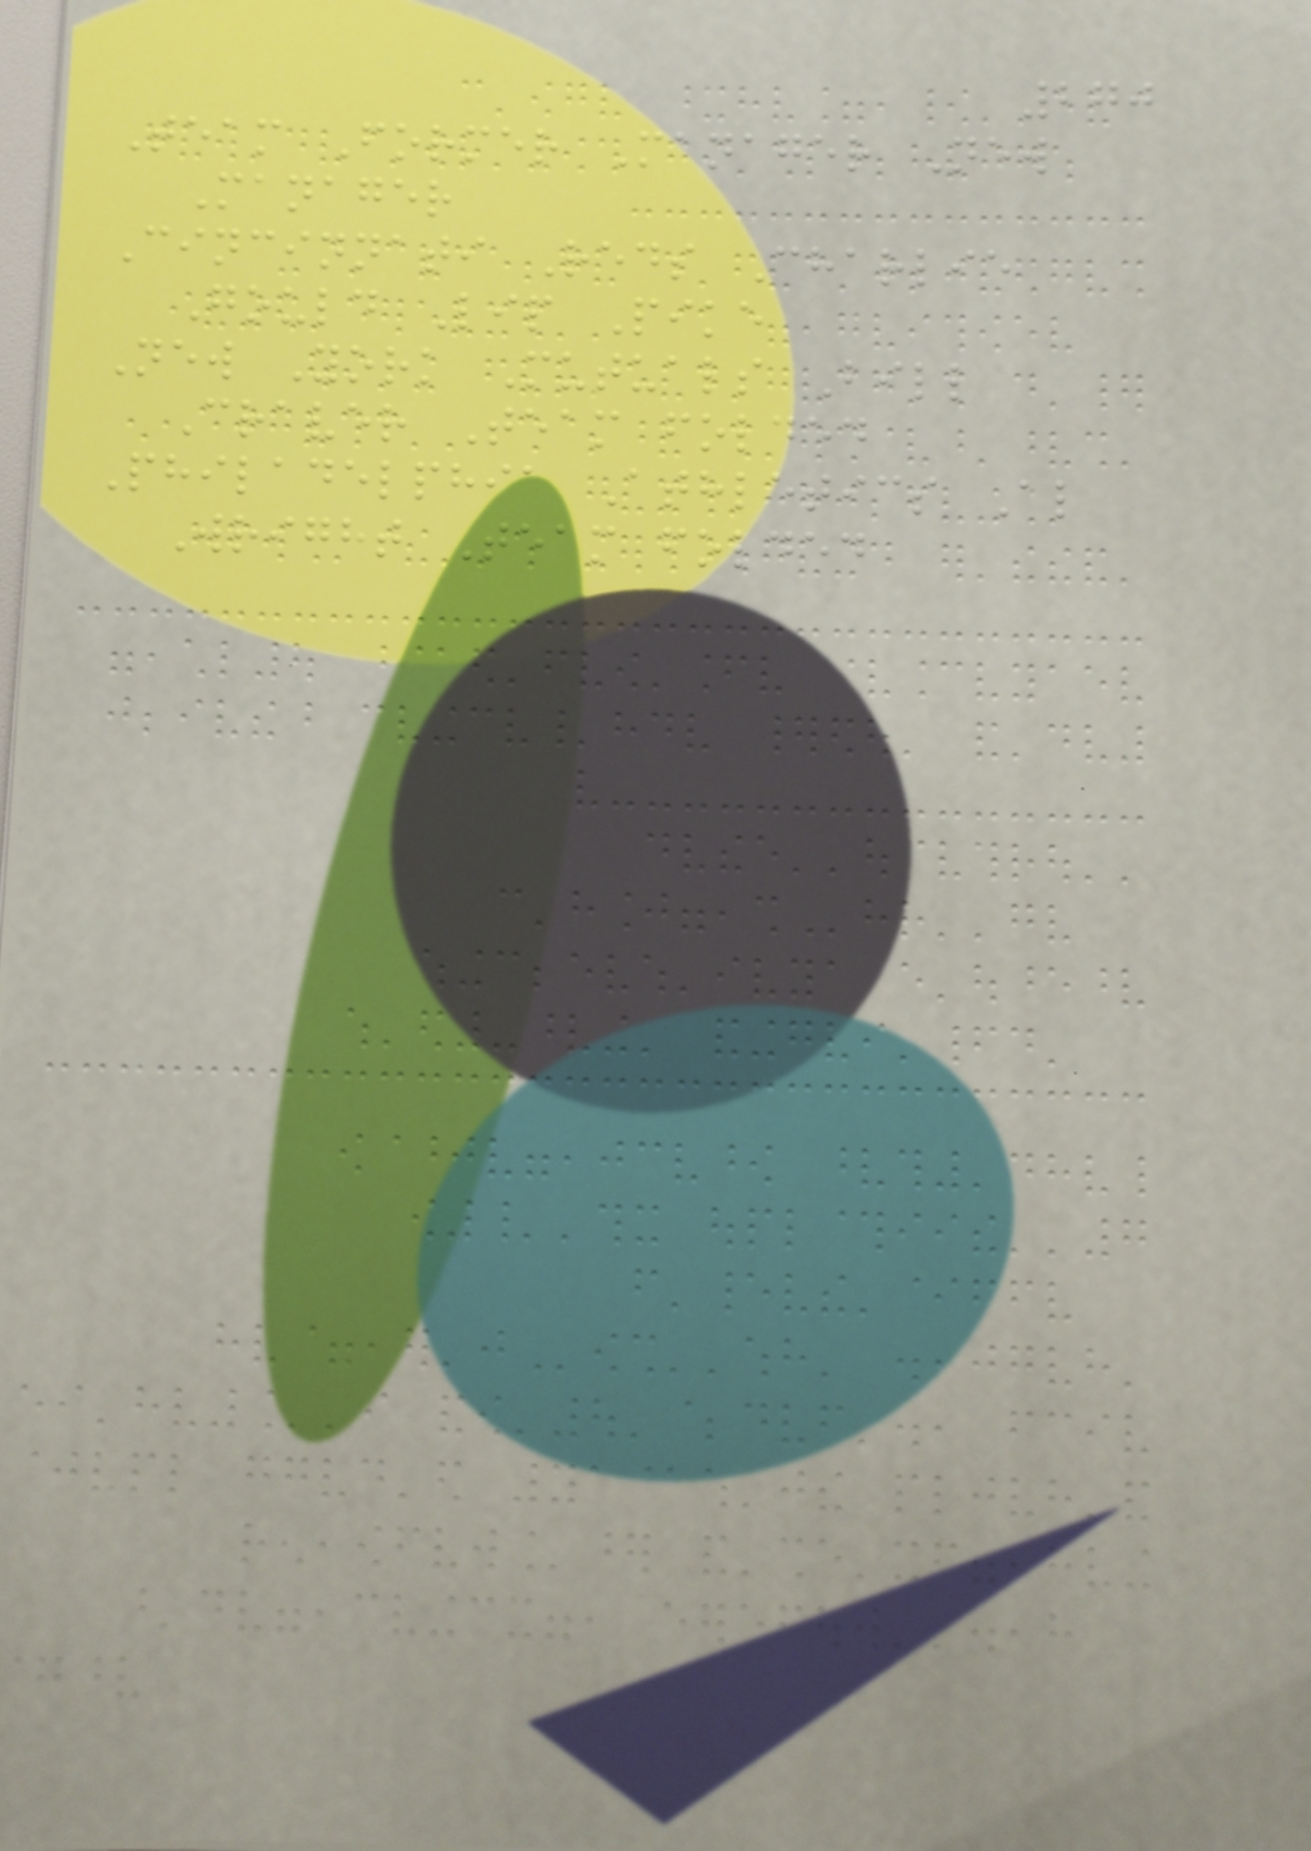270
Team Former Manager New
Manager
Cincinnati Reds Charlie
Gould Lip Pike
New York Mutuals Bill
Craver Team folded
Philadelphia Athletics Al
Wright Team folded
